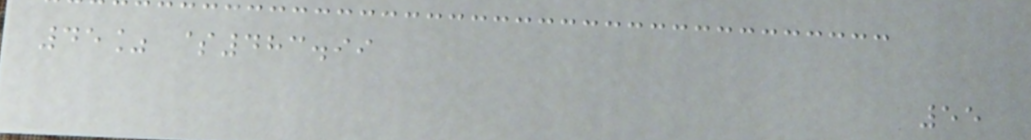45% $483.99
55
